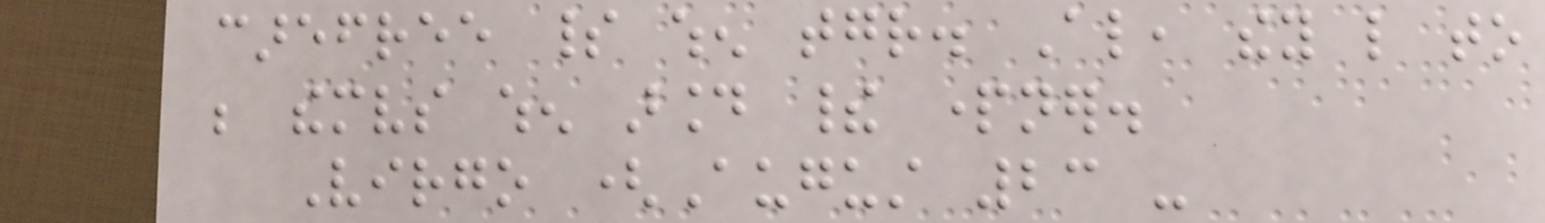carefree spirit when together. Also, they like to
be themselves when around their partner.
Virgo (August 23 -
